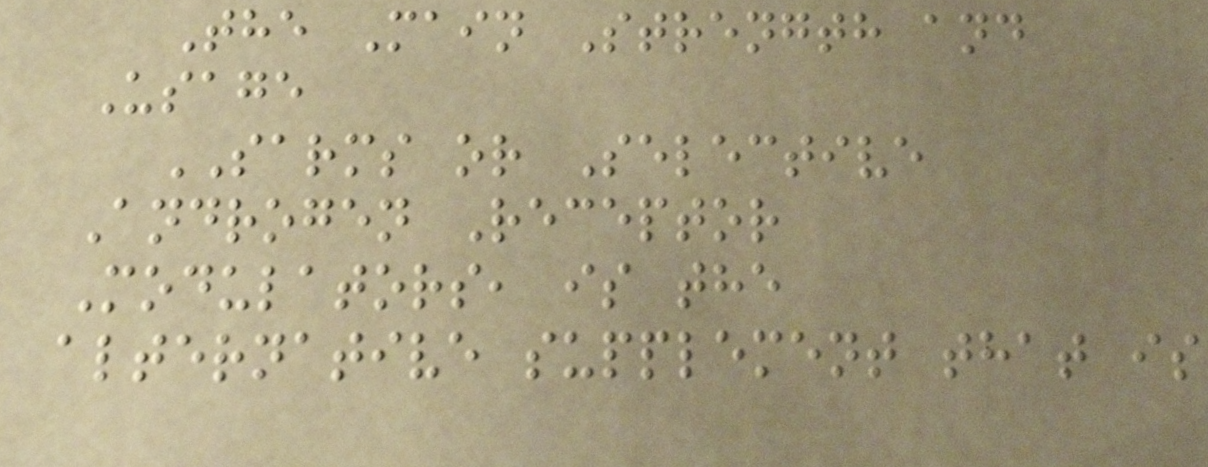The Main Strength and
Usage
SARMS or Selective
Androgen Receptor
Modulators, is the
alternative supplement that is
